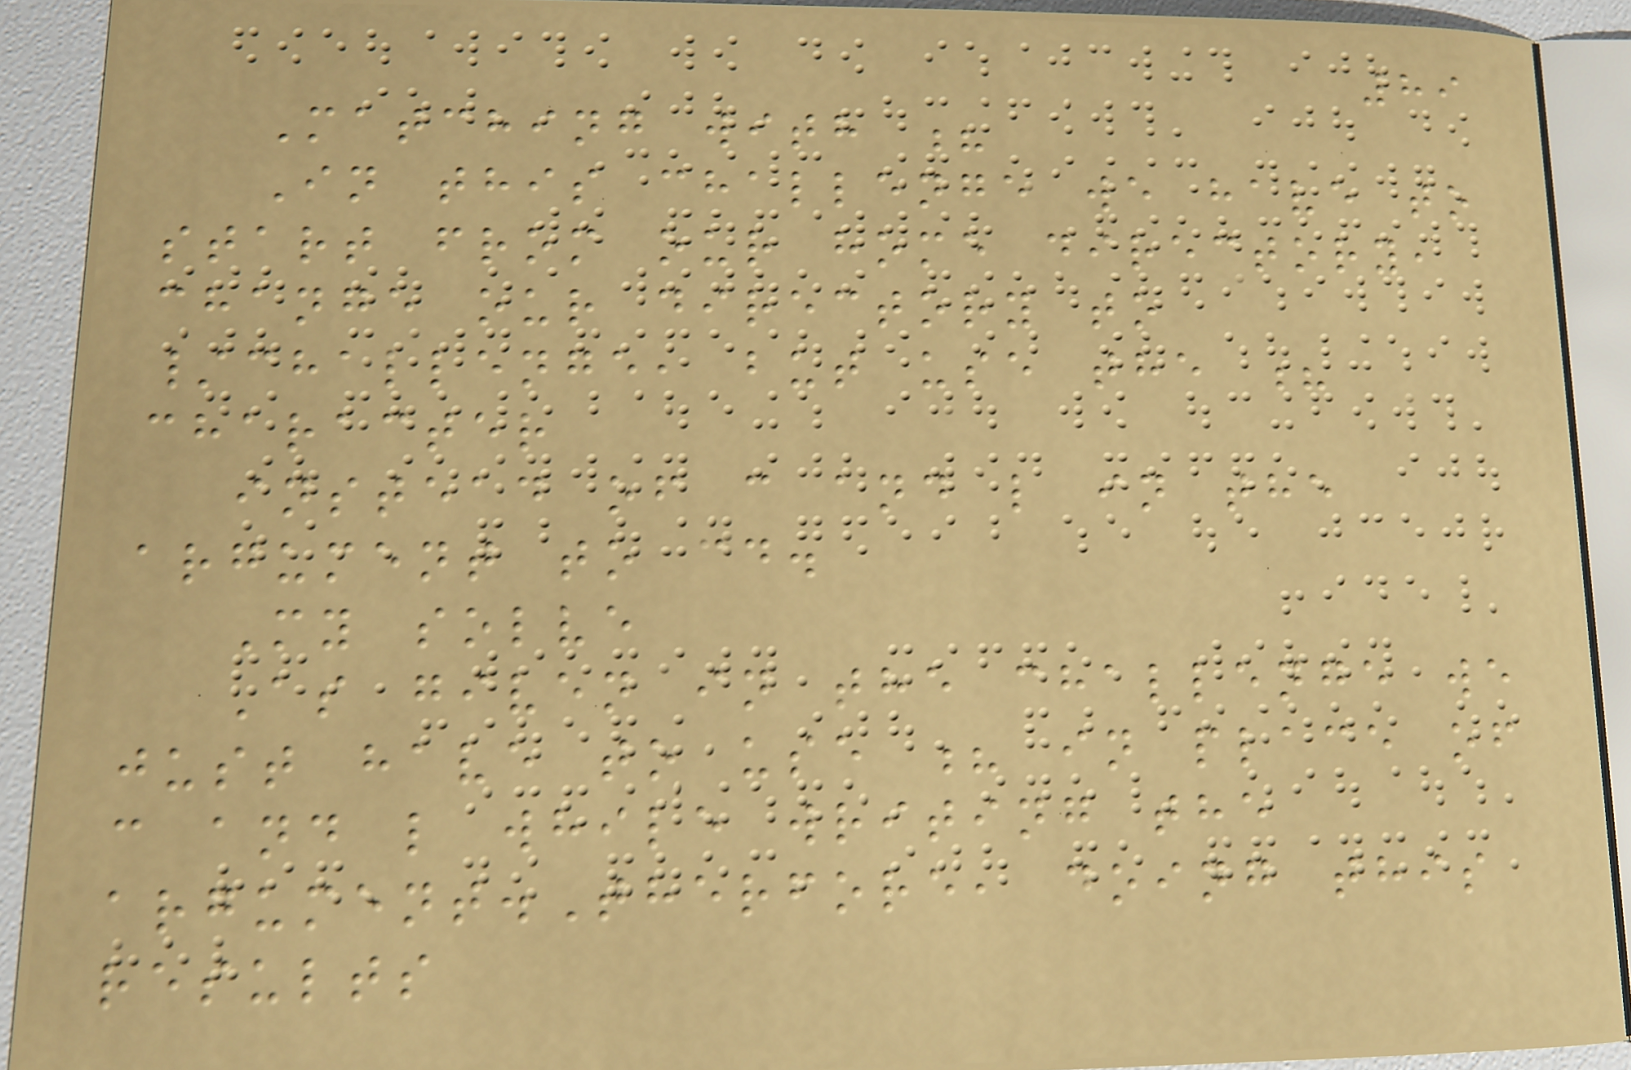89
Matching with ?
In this challenge we have to
start from our home directory,
change our directory to
/challenge, but use the ?
character
instead of c and l in the
argument to cd.
My solve
As given in the challenge we
just have to use ? in place of
c and l while writing the
argument.Therfore, doing this
results
